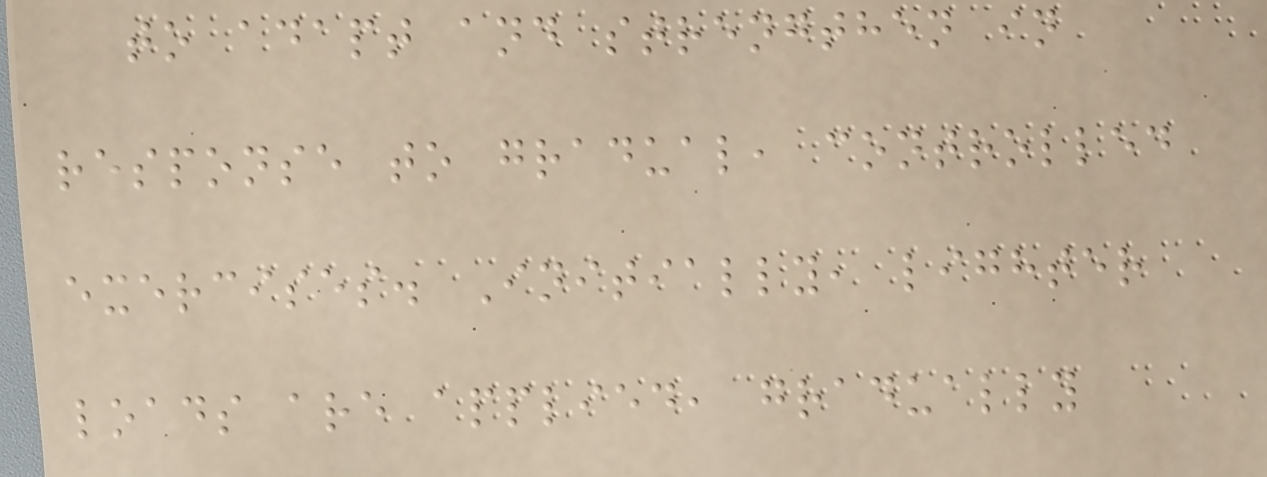to adapt and strengthen in
response to gradual, controlled
exercises. Initially, lighter
loads are applied, gradually
